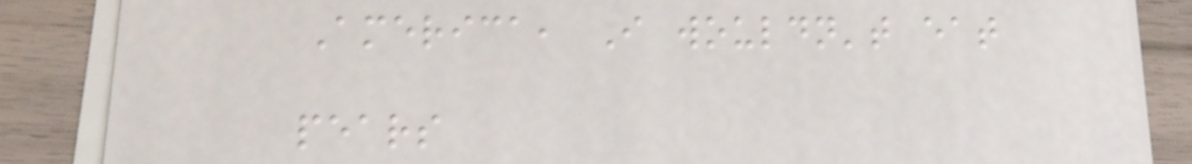America, I wouldn't eat
pears
